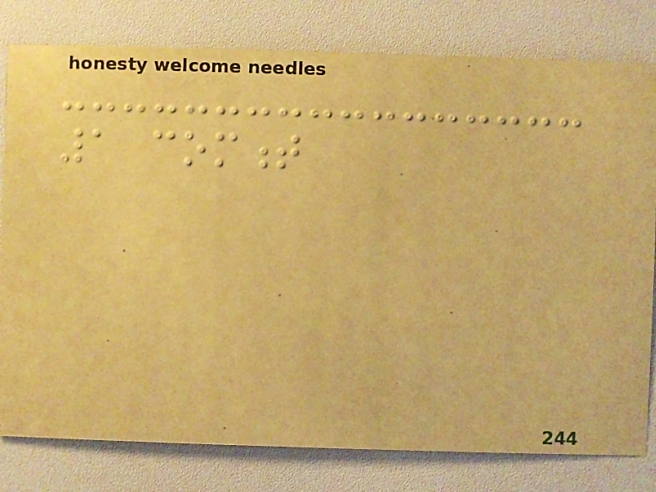1 comment
